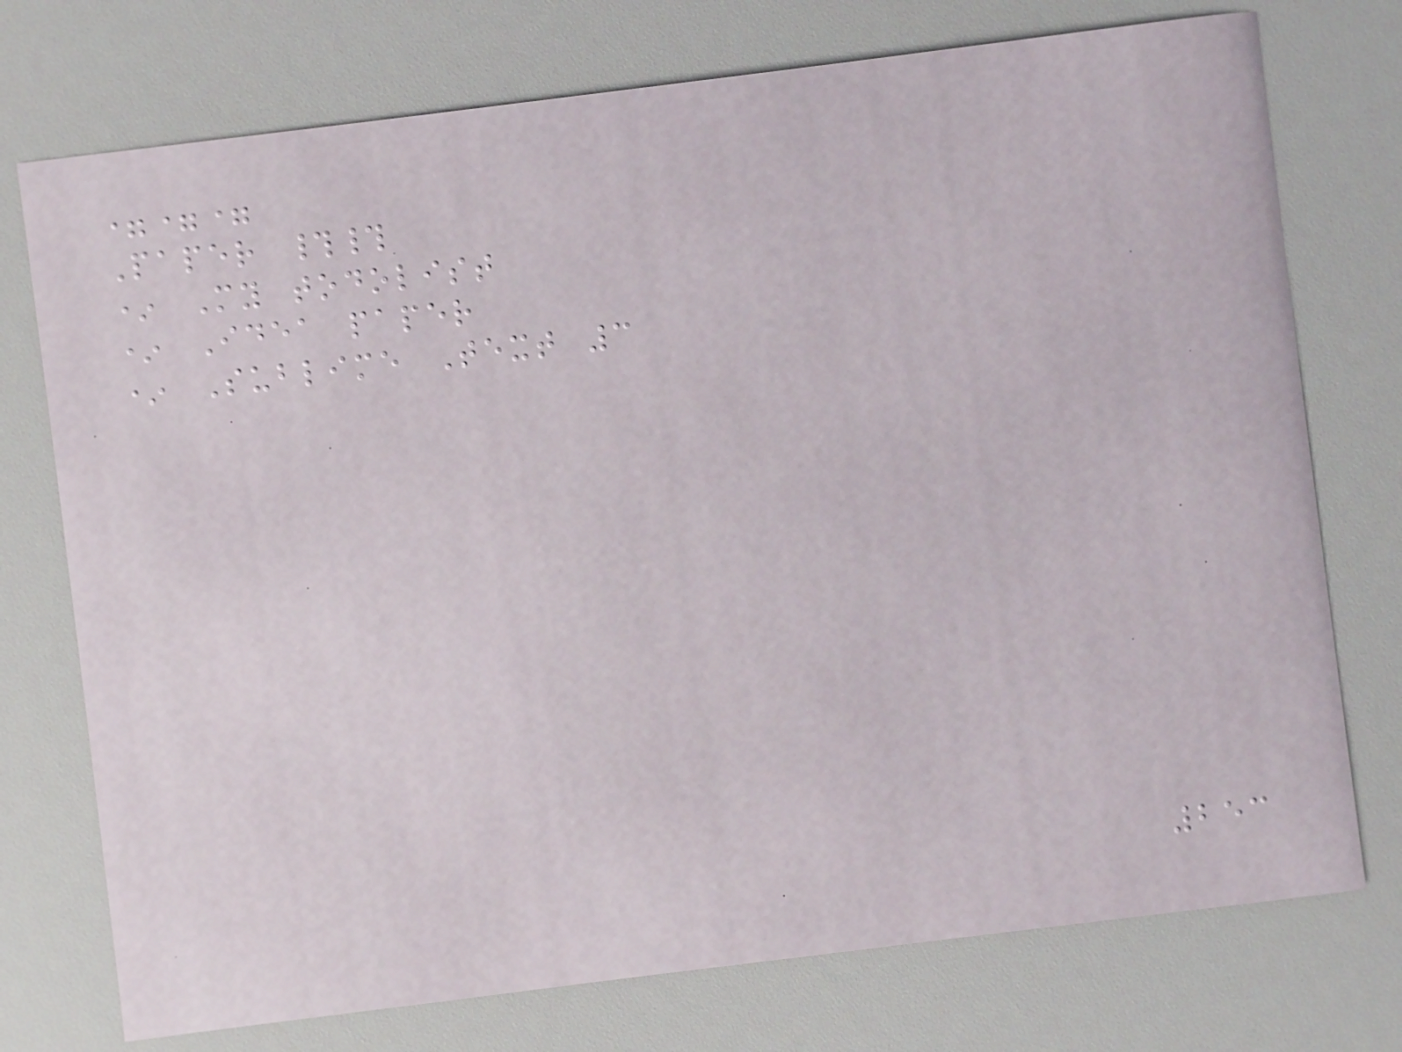===
Paper ##
* My todolist
* Idea paper
* Sublime Text 3
253
